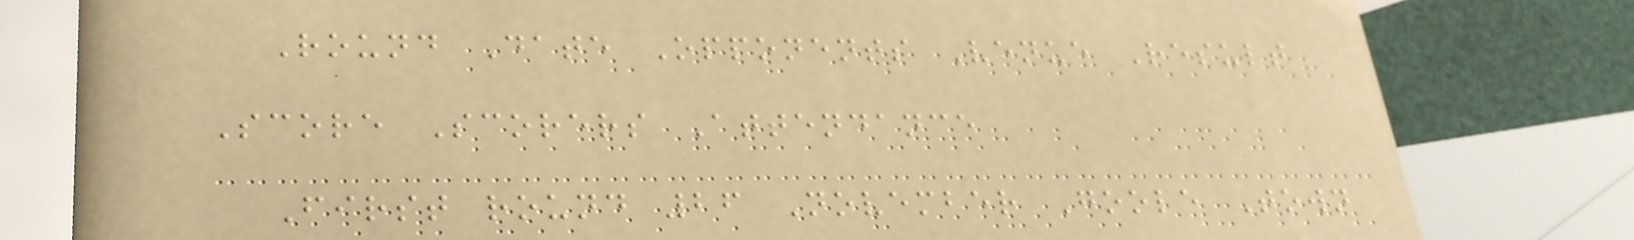Round Date Opponents Venue Result
Score Scorers Attendance
First round 26 November Goole Town
